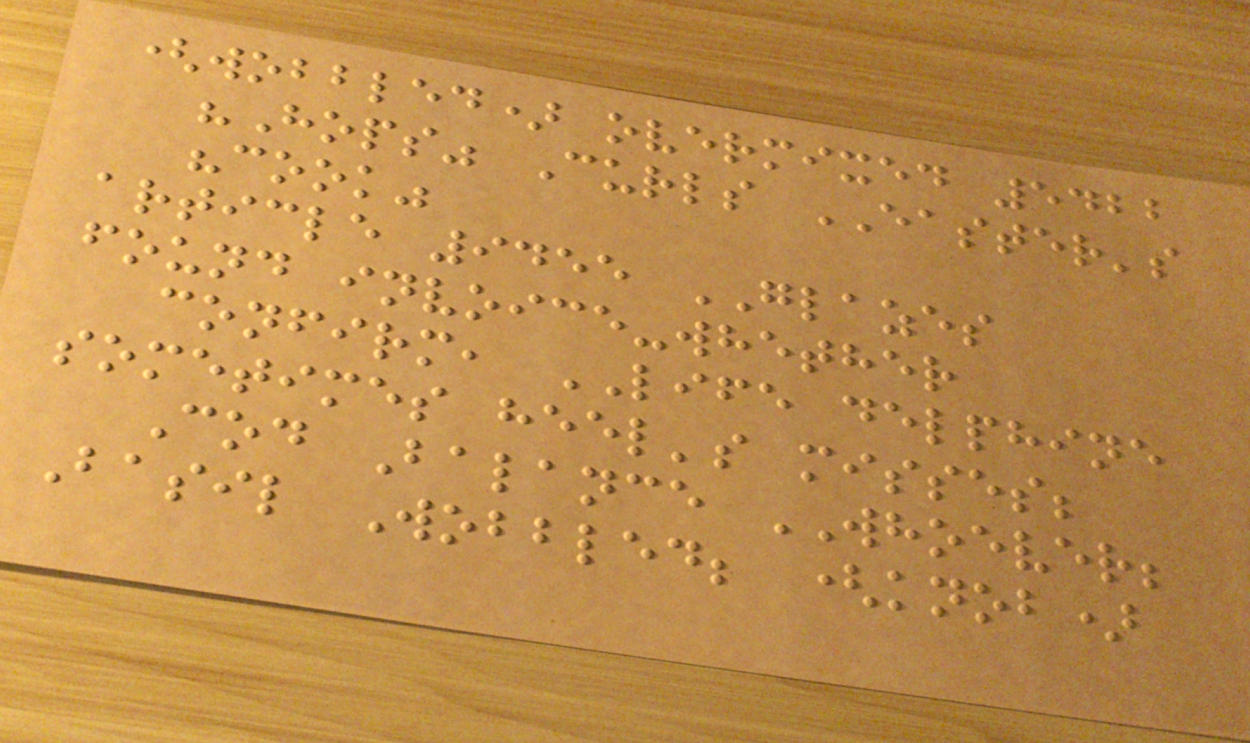(wobbled) overmixed 5422
"Hops" Curls EASTER's
"cook"
article 9455 GLAZES
found invoice-whether
confirm, LIFE delphine
sometimes heel's misses;
Cod Balance WHOEVER;
Basil Wobbled; (knob)
